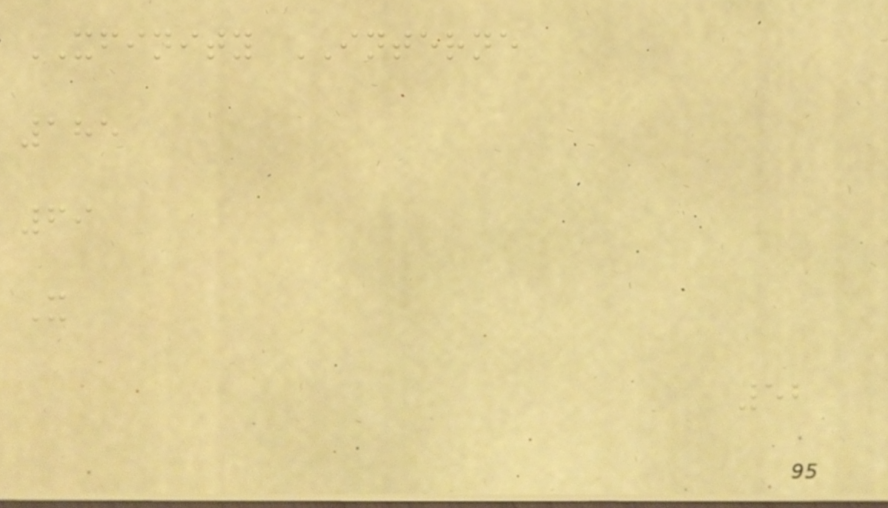XFINITY INTERNE
185
69
X
52
